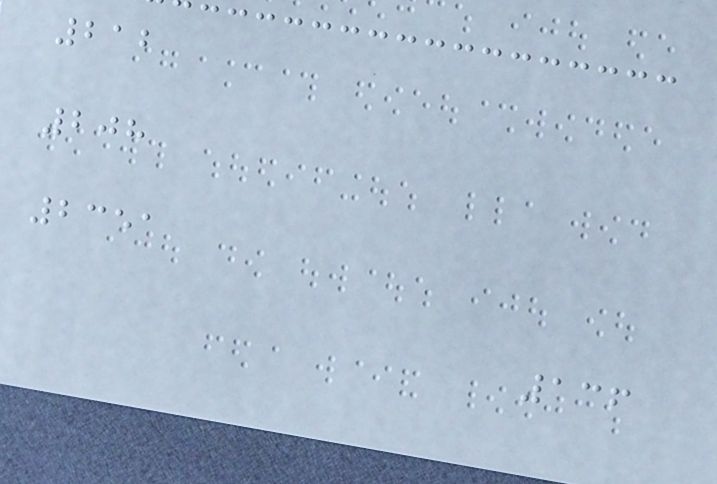212
208
2351
136
